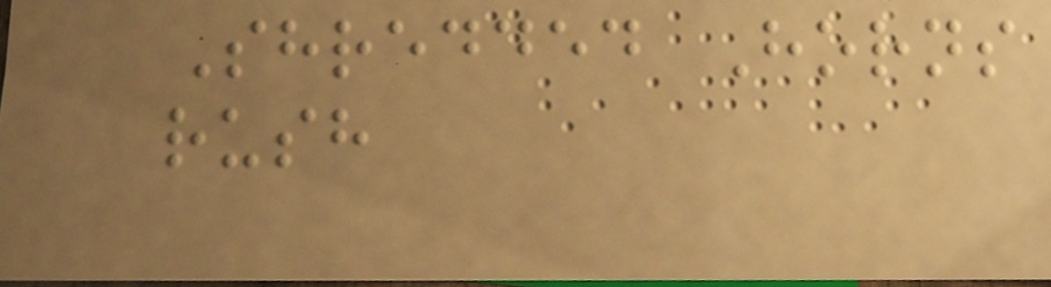Shredded Horns
rush
